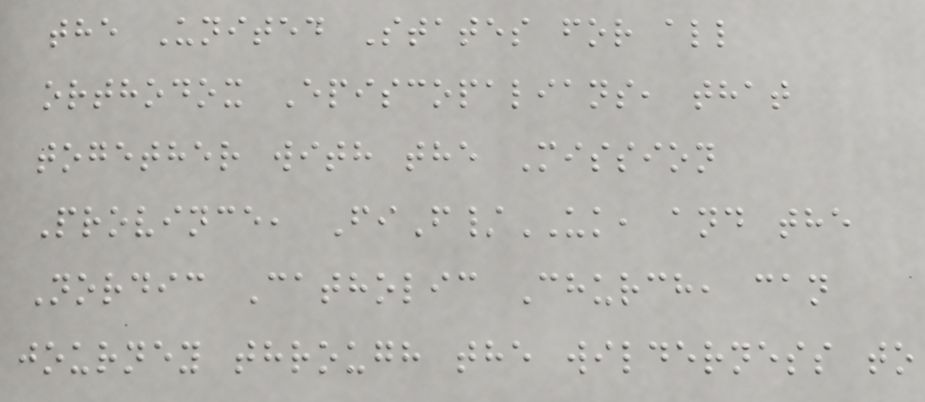the United States for all
orthodox Episcopalians, that
together with the Mission
Province, FiF/UK, and the
Nordic Catholic Church, can
journey through the wilderness to
